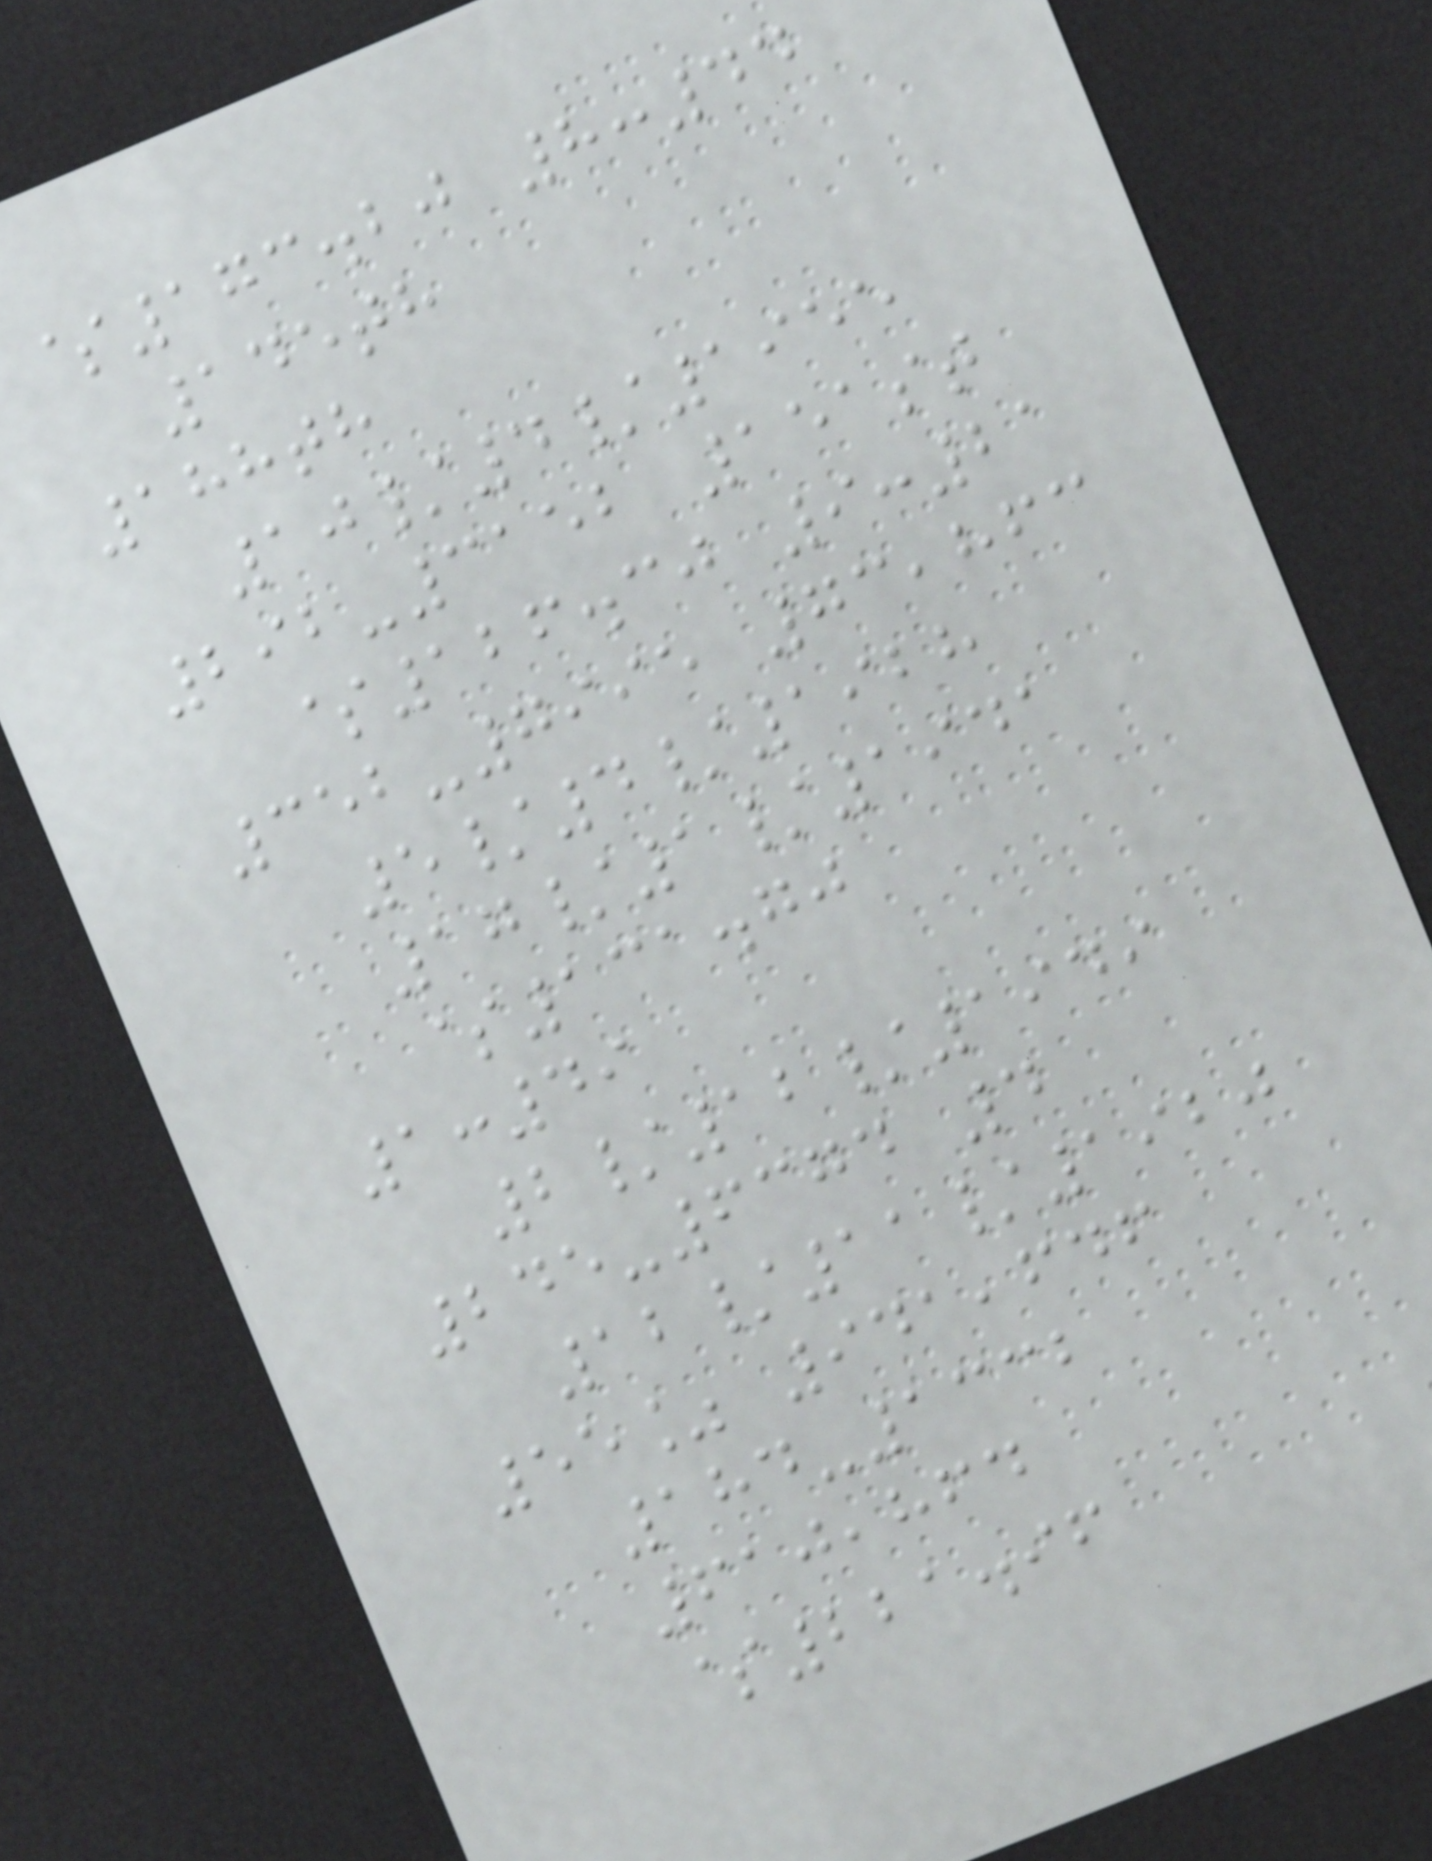$173.20 8:44
145th
188th
10/4/1955
292-3152 151st
$126.30 9:21
352-7995 73,863
5/4/1928
17/1/1941
$131.70
1:49
2/12/1949
245-6374 4
12/11/1920
55% 941,646
184-1332
610,864
$221.96
